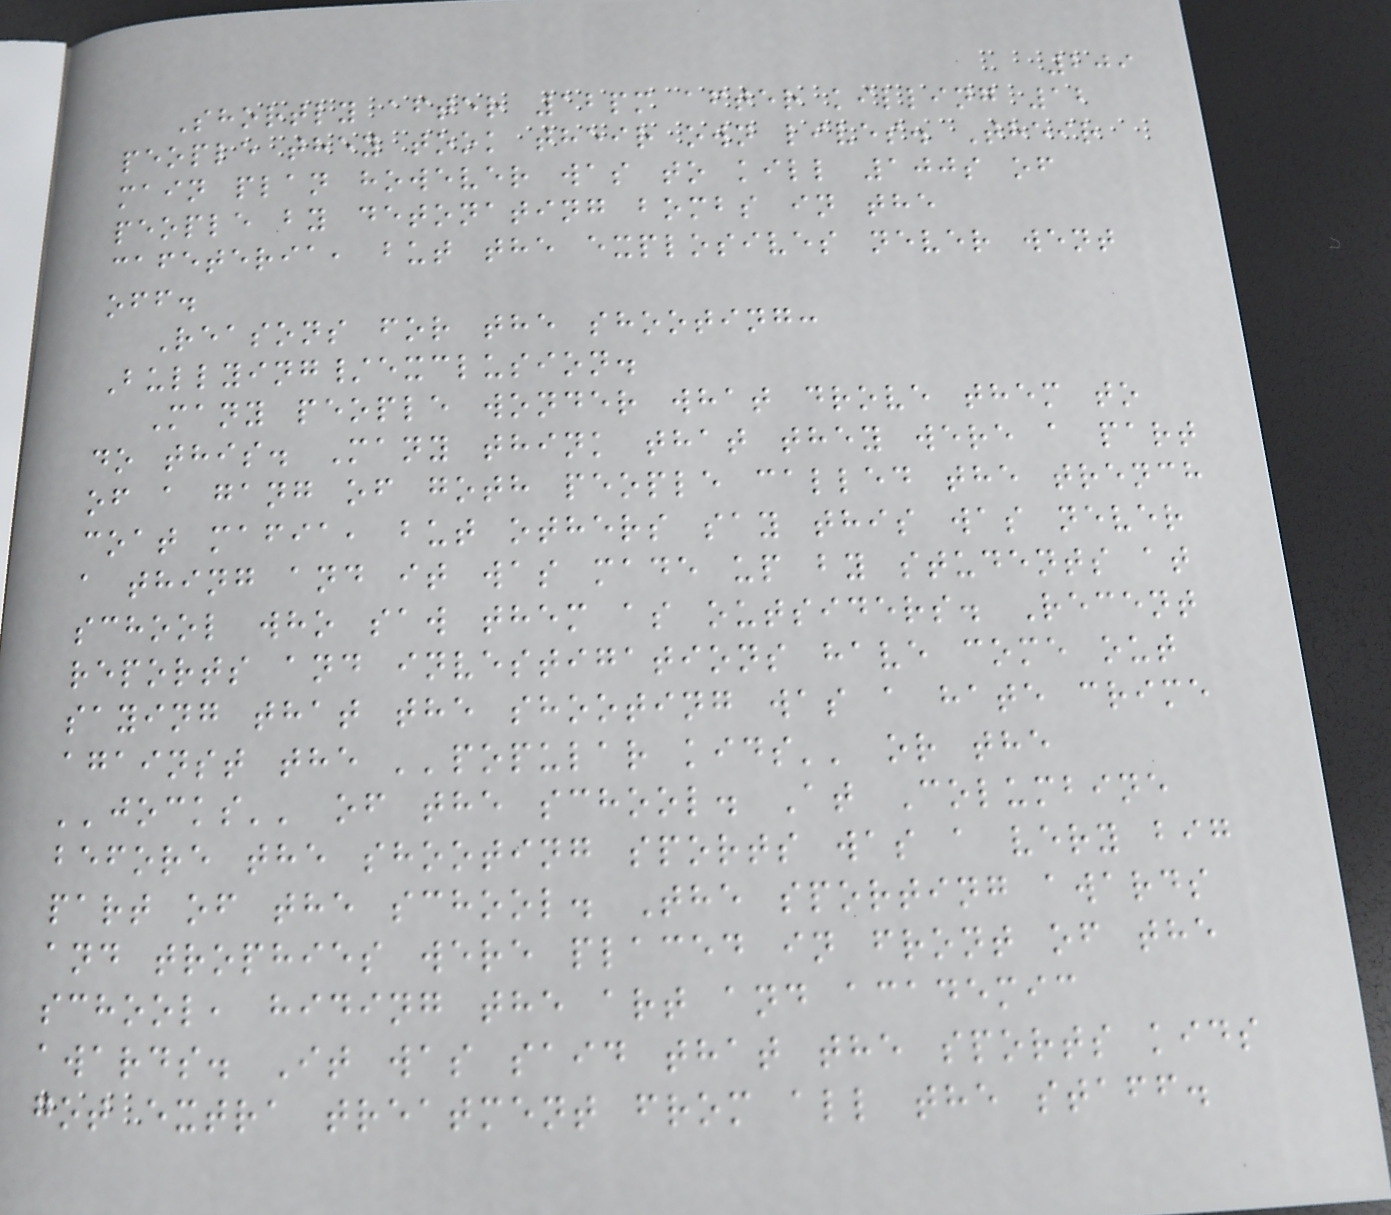209
Shortly after 12pm after killing 12
people they took their own lives. Their
main plan however was to kill 100s of
people by detonating bombs in the
cafeteria, but the explosives never went
off.
Reasons for the shooting:
Bullying/exclusion.
Many people wonder what drove them to
do this. Many think that they were a part
of a gang of goth people called the trench
coat mafia, but others say this was never
a thing and it was made up by students at
school who saw them as outsiders. Recent
reports and investigations have come out
saying that the shooting was a hate crime
against the ''popular kids'' or the
''jocks'' of the school. At Columbine
before the shooting sports was a very big
part of the school. The sporting awards
and trophies were placed in front of the
school, hiding the art and academic
awards. It was said that the sports kids
got extra treatment from all the staff.
